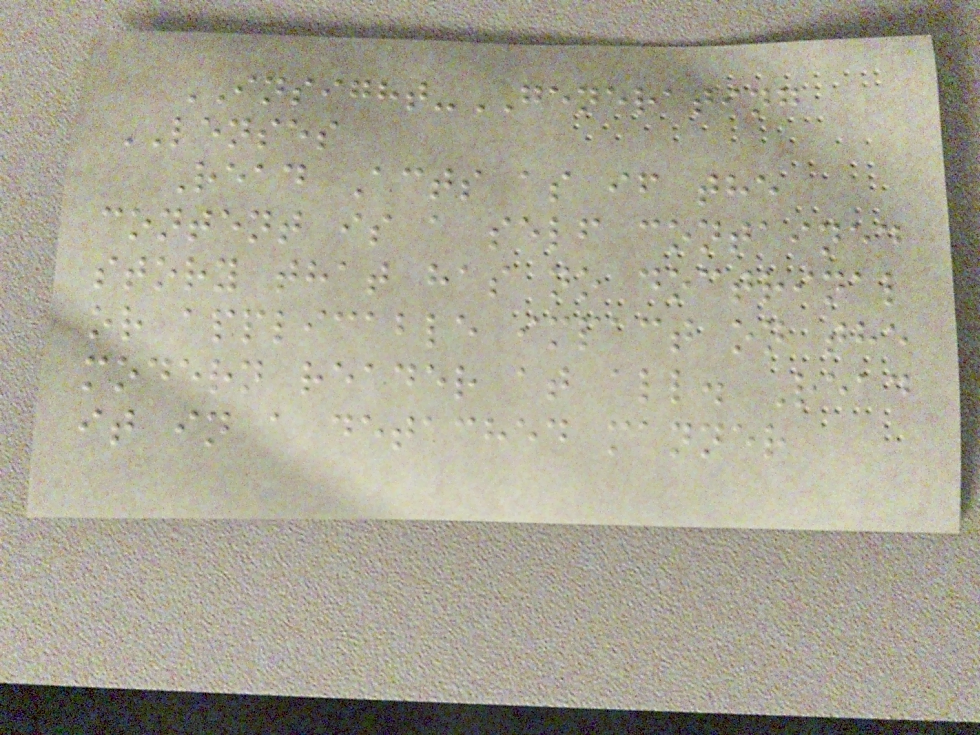INSIGHT-GENERATING
LENSES
Read Acts as if the
content is a self contained
story that has no doctrinal
or applicable impact on the
modern reader at all. Read
it in a detached manner
